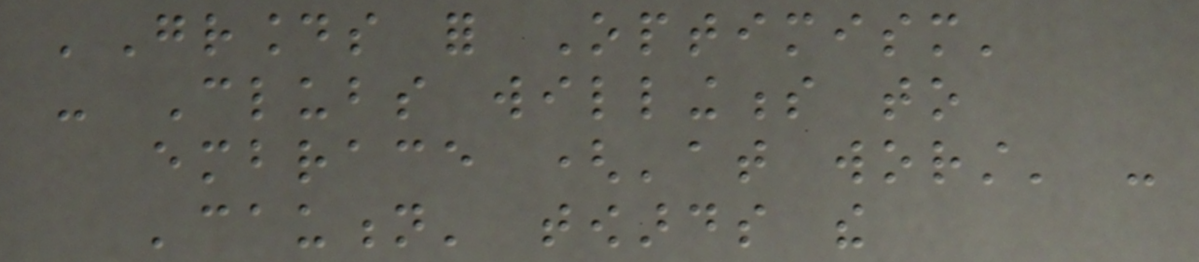'Grounds for Optimism'
- Clubs willingness to
embrace ('at worst' -
'caution' towards the
